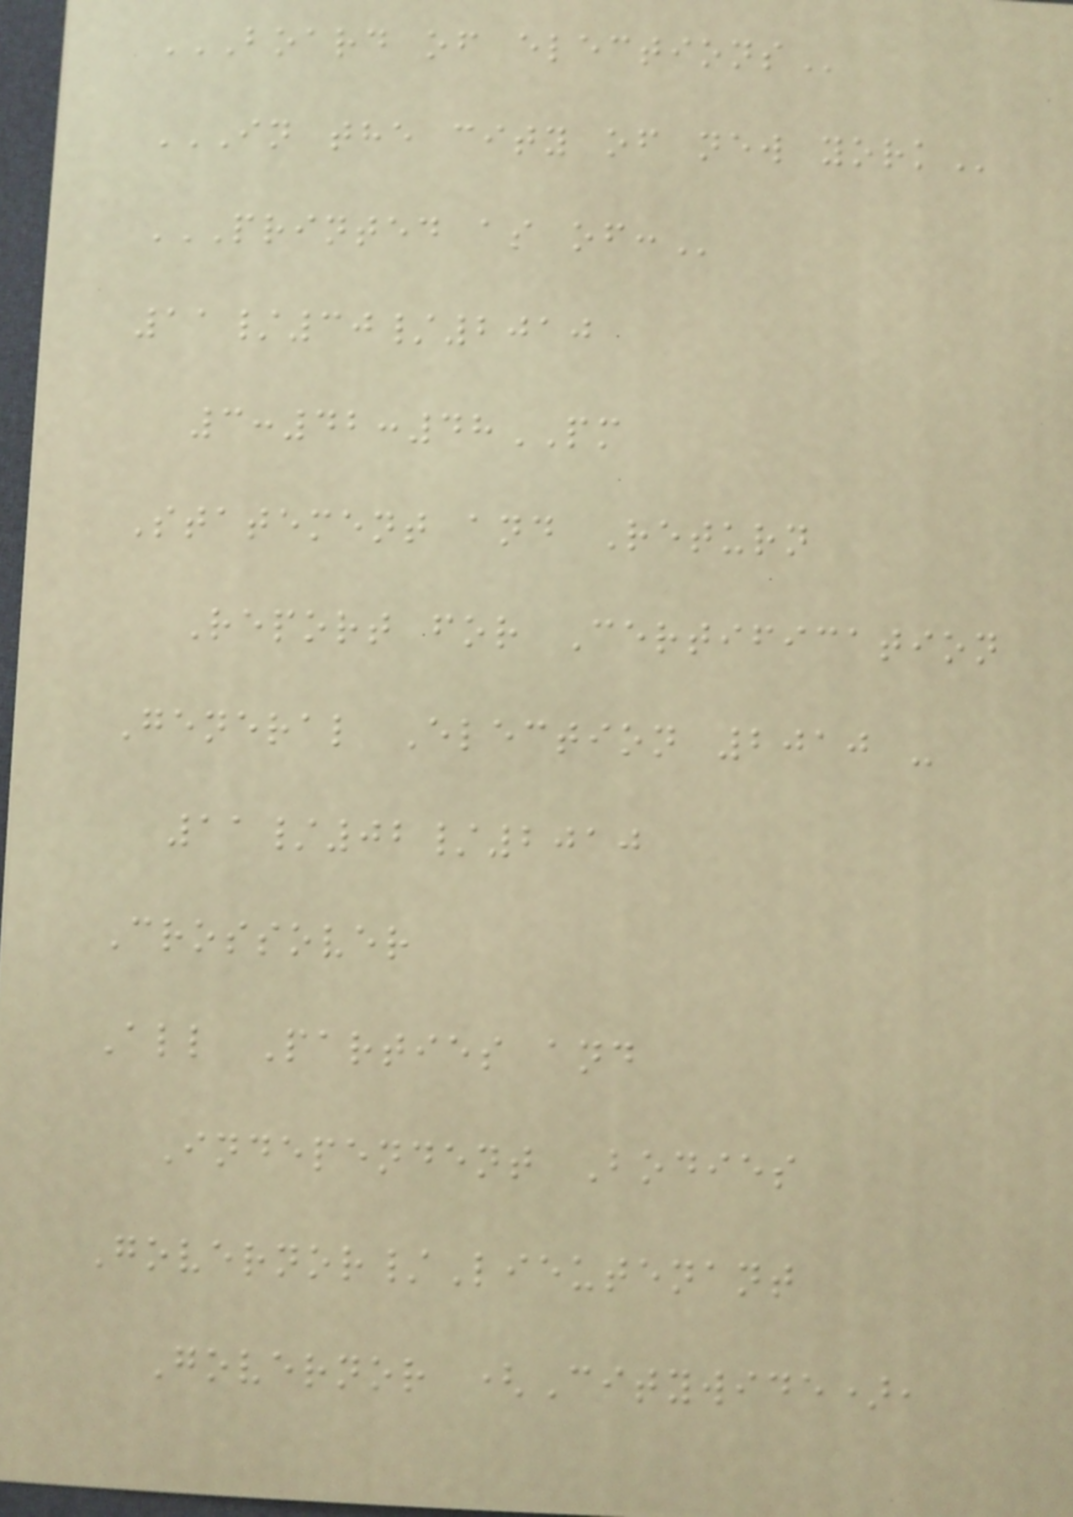BOARD OF ELECTIONS
IN THE CITY OF NEW YORK
PRINTED AS OF:
11/30/2010
3:42:48PM
Statement and Return
Report for Certification
General Election 2010 -
11/02/2010
Crossover
All Parties and
Independent Bodies
Governor/Lieutenant
Governor (Citywide),
